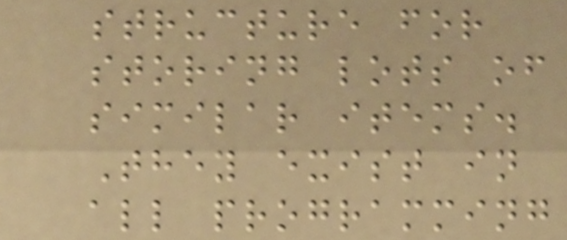structure for
storing lots of
similar items.
They exist in
all programming
